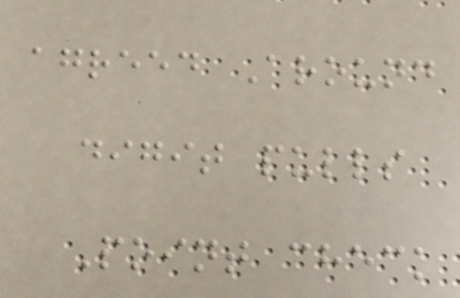agreed Around
digit pulls
Point check
